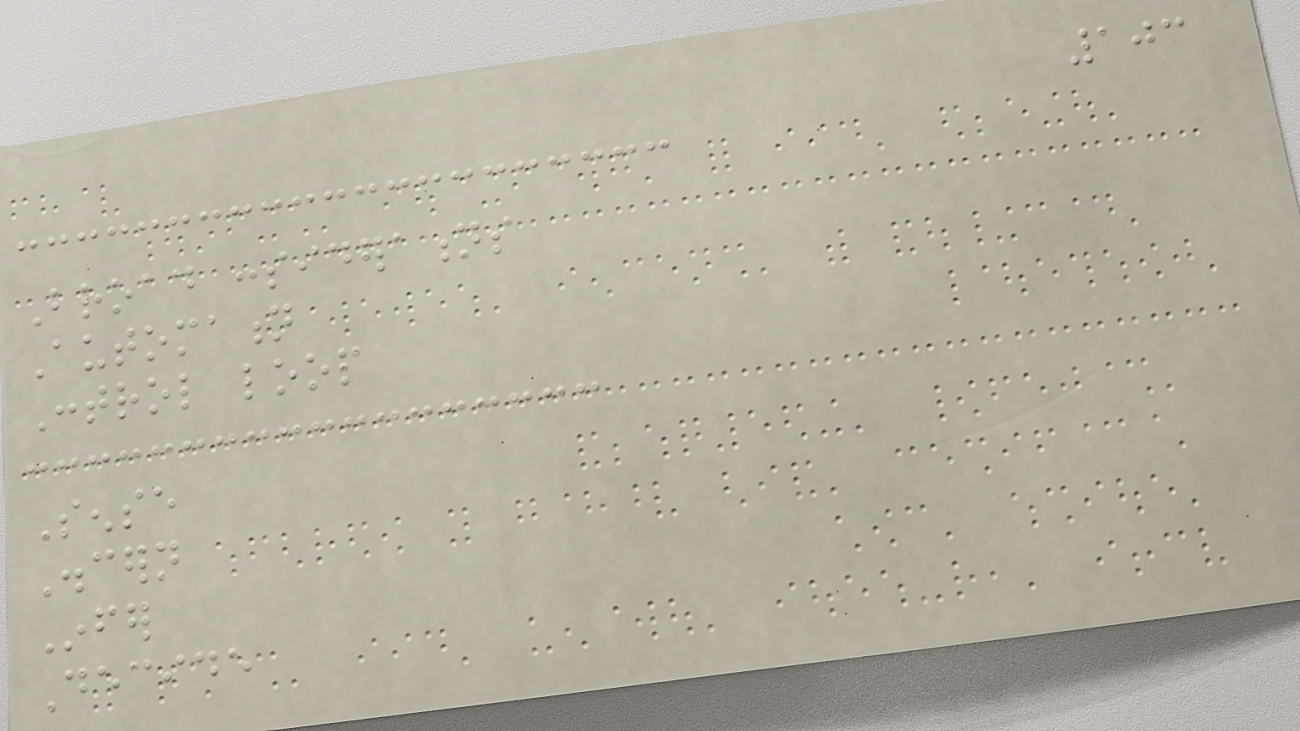103
Broad considerations
Automation
Control loop
Sense
Discern
Infer
Decide
